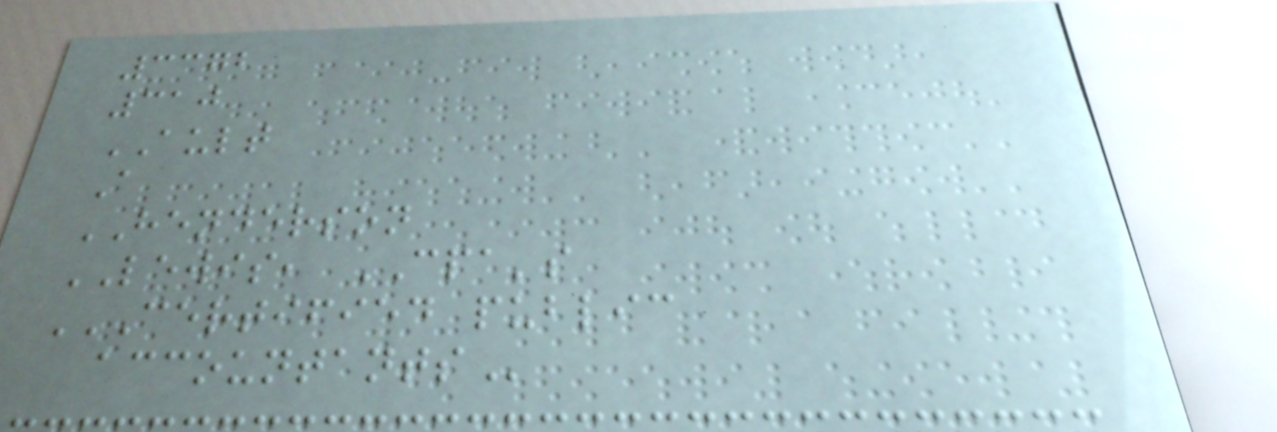3372
310
AULT
A
HENDERSON
LEWIS, CPA's
CERTIFIED PUBLIC
ACCOUNTANTS
